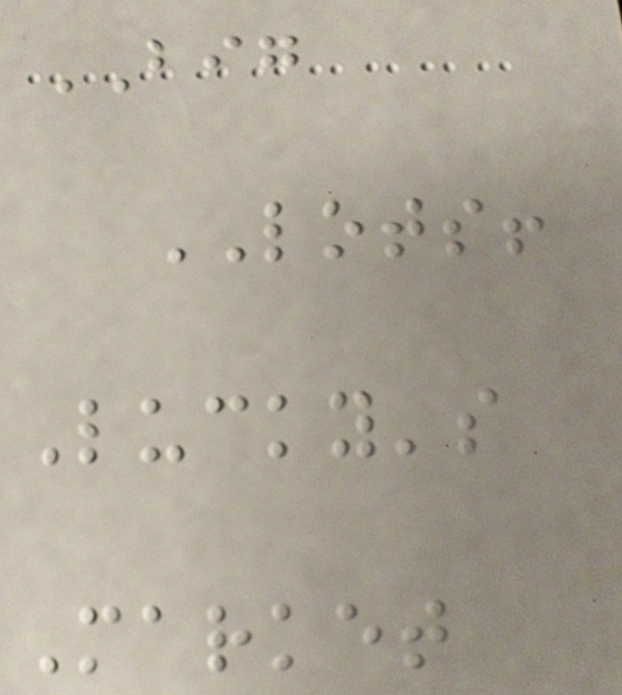BIG
LOTS!
Lucky's
Market
